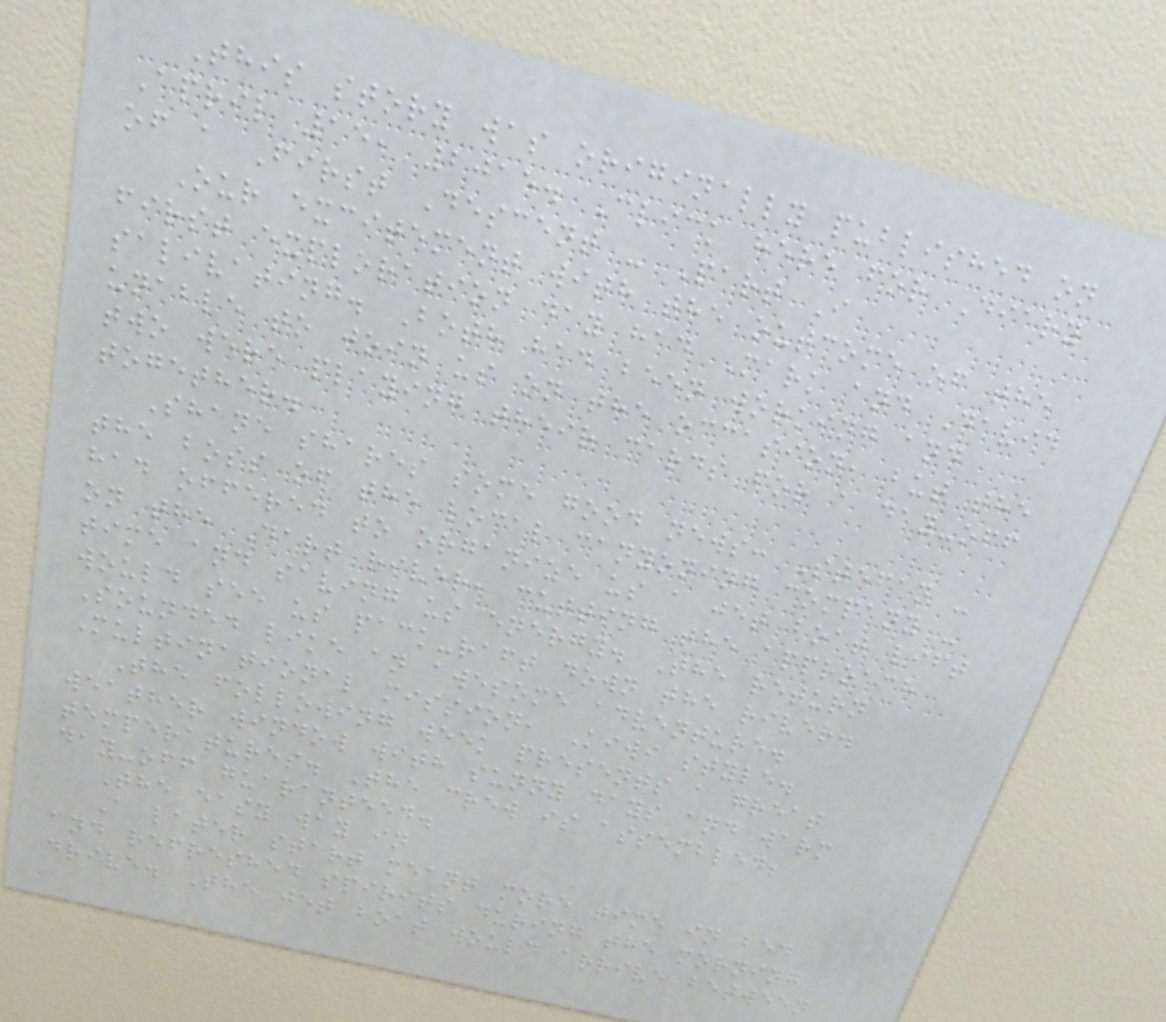This story was originally published on
April 15, 2015. Click here for Diary
of a First Descent - Part I
Our excitement with the outcome of the
first exploration day had Mark and David
salivating. Both had been working and
unable to join us on the occasion, but the
two were playing their cards for a day-off
together.
Shane shares some good news: Stefan -
the boss of the local canyoning company -
had offered to organize us a jet boat lift
on the Dart river, cutting the approach
time and saving us energy. The return
would see us pack-raft down the river.
Sounded like an awesome adventure.
Multinational mission, Kiwi style.
The following week presents a great
weather window with sunny days and warm
temperatures. The crew is assembled;
day-off guaranteed.
The easy way in
A later start meant more time in bed
and refreshed spirits during the morning
drive. The jet boat would arrive between
